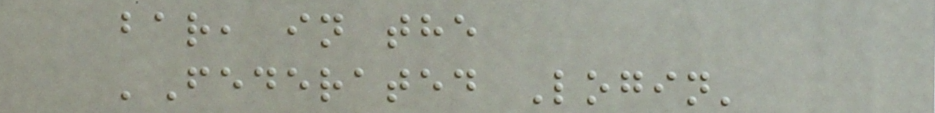bar, in the
'Federated Login'
